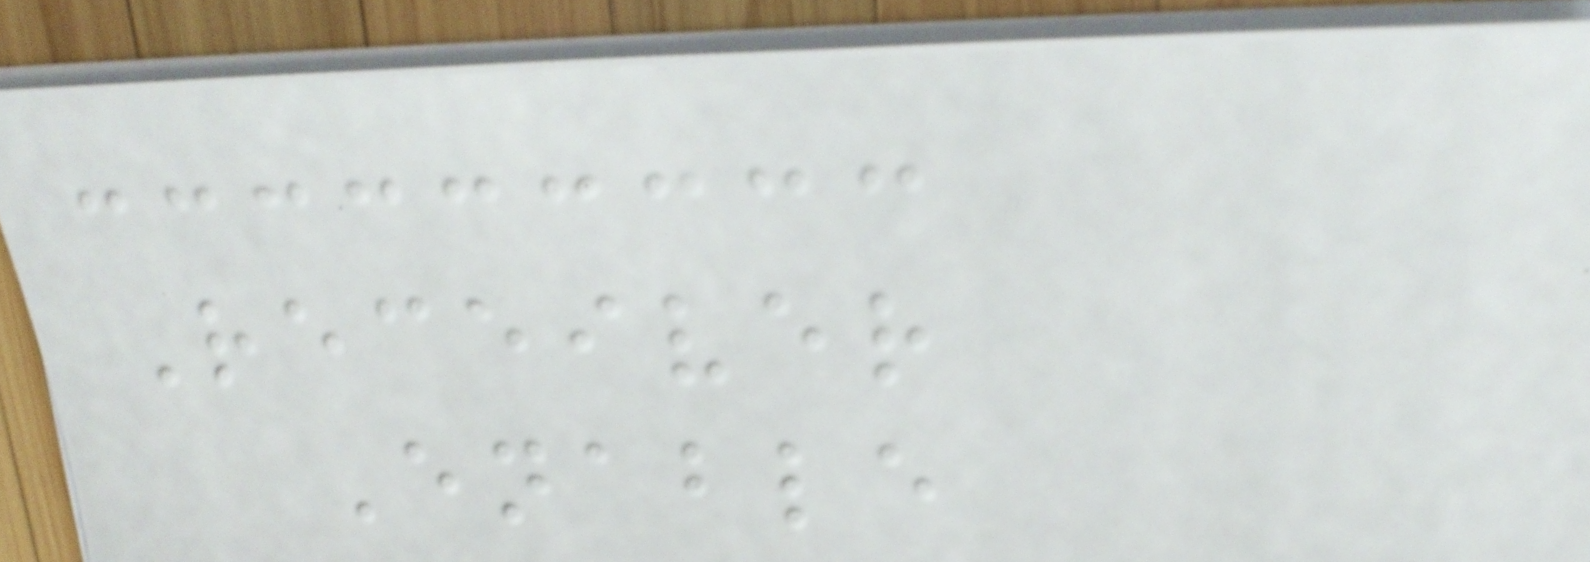Receiver
Enable
